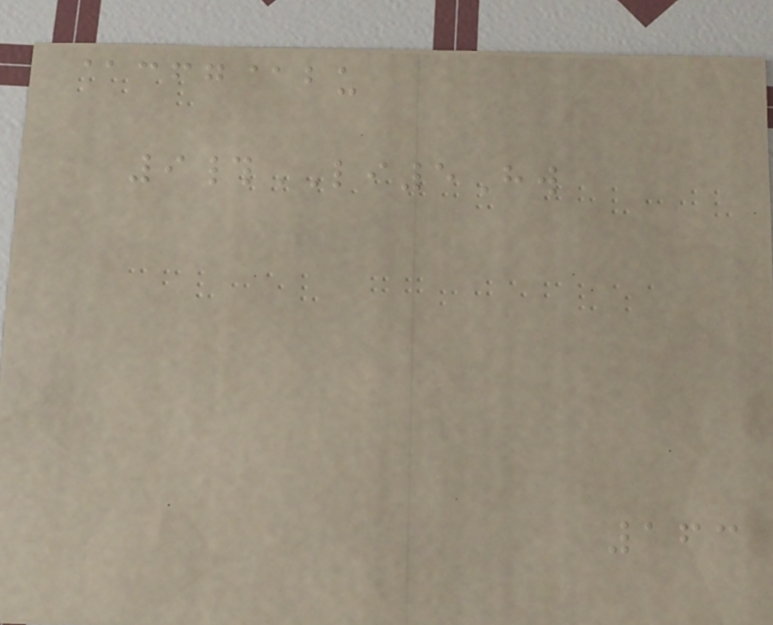@cfg@bu
9#LI5Hw
163
